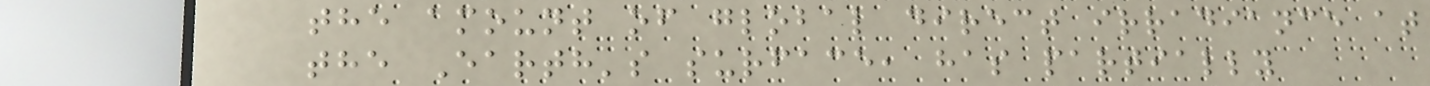the amount of global direct irradiance at
the Earth's surface, has partially
